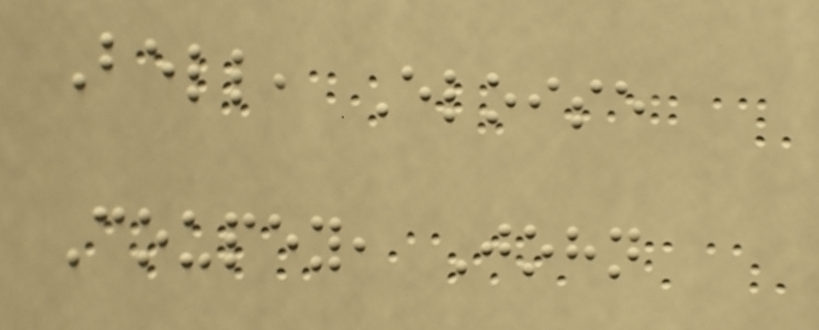Bell, Eloise
Coupey, John
